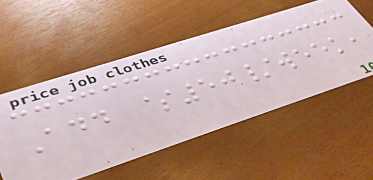Add $50/week,
